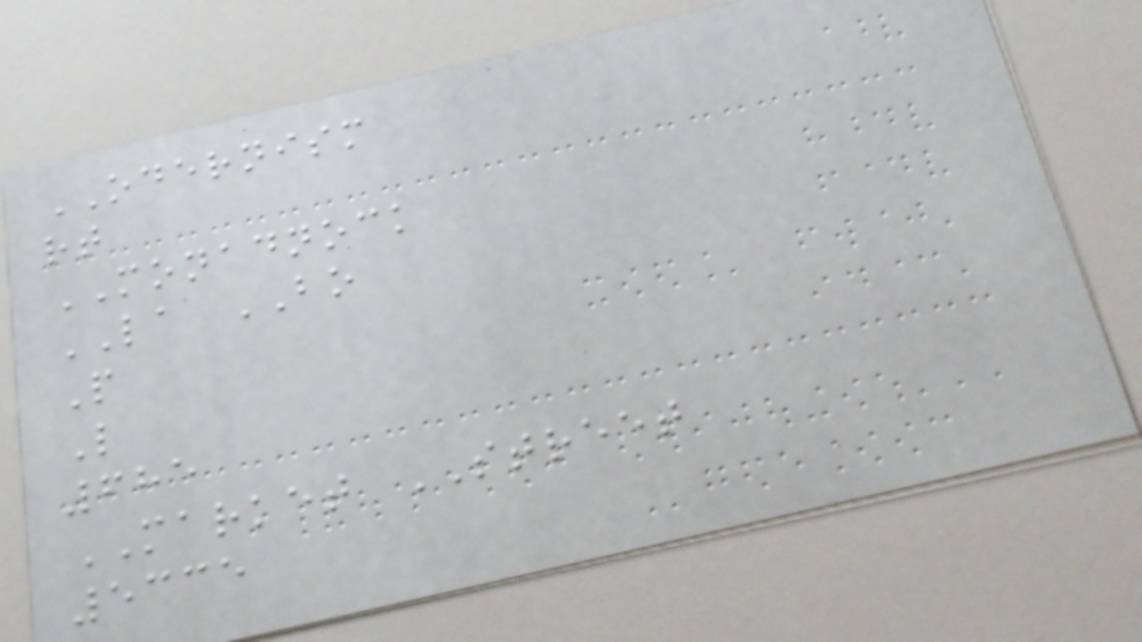ODERNISM
rt
MONADNOCK
LA BO
P
L
685
MARKET STREET
5335
